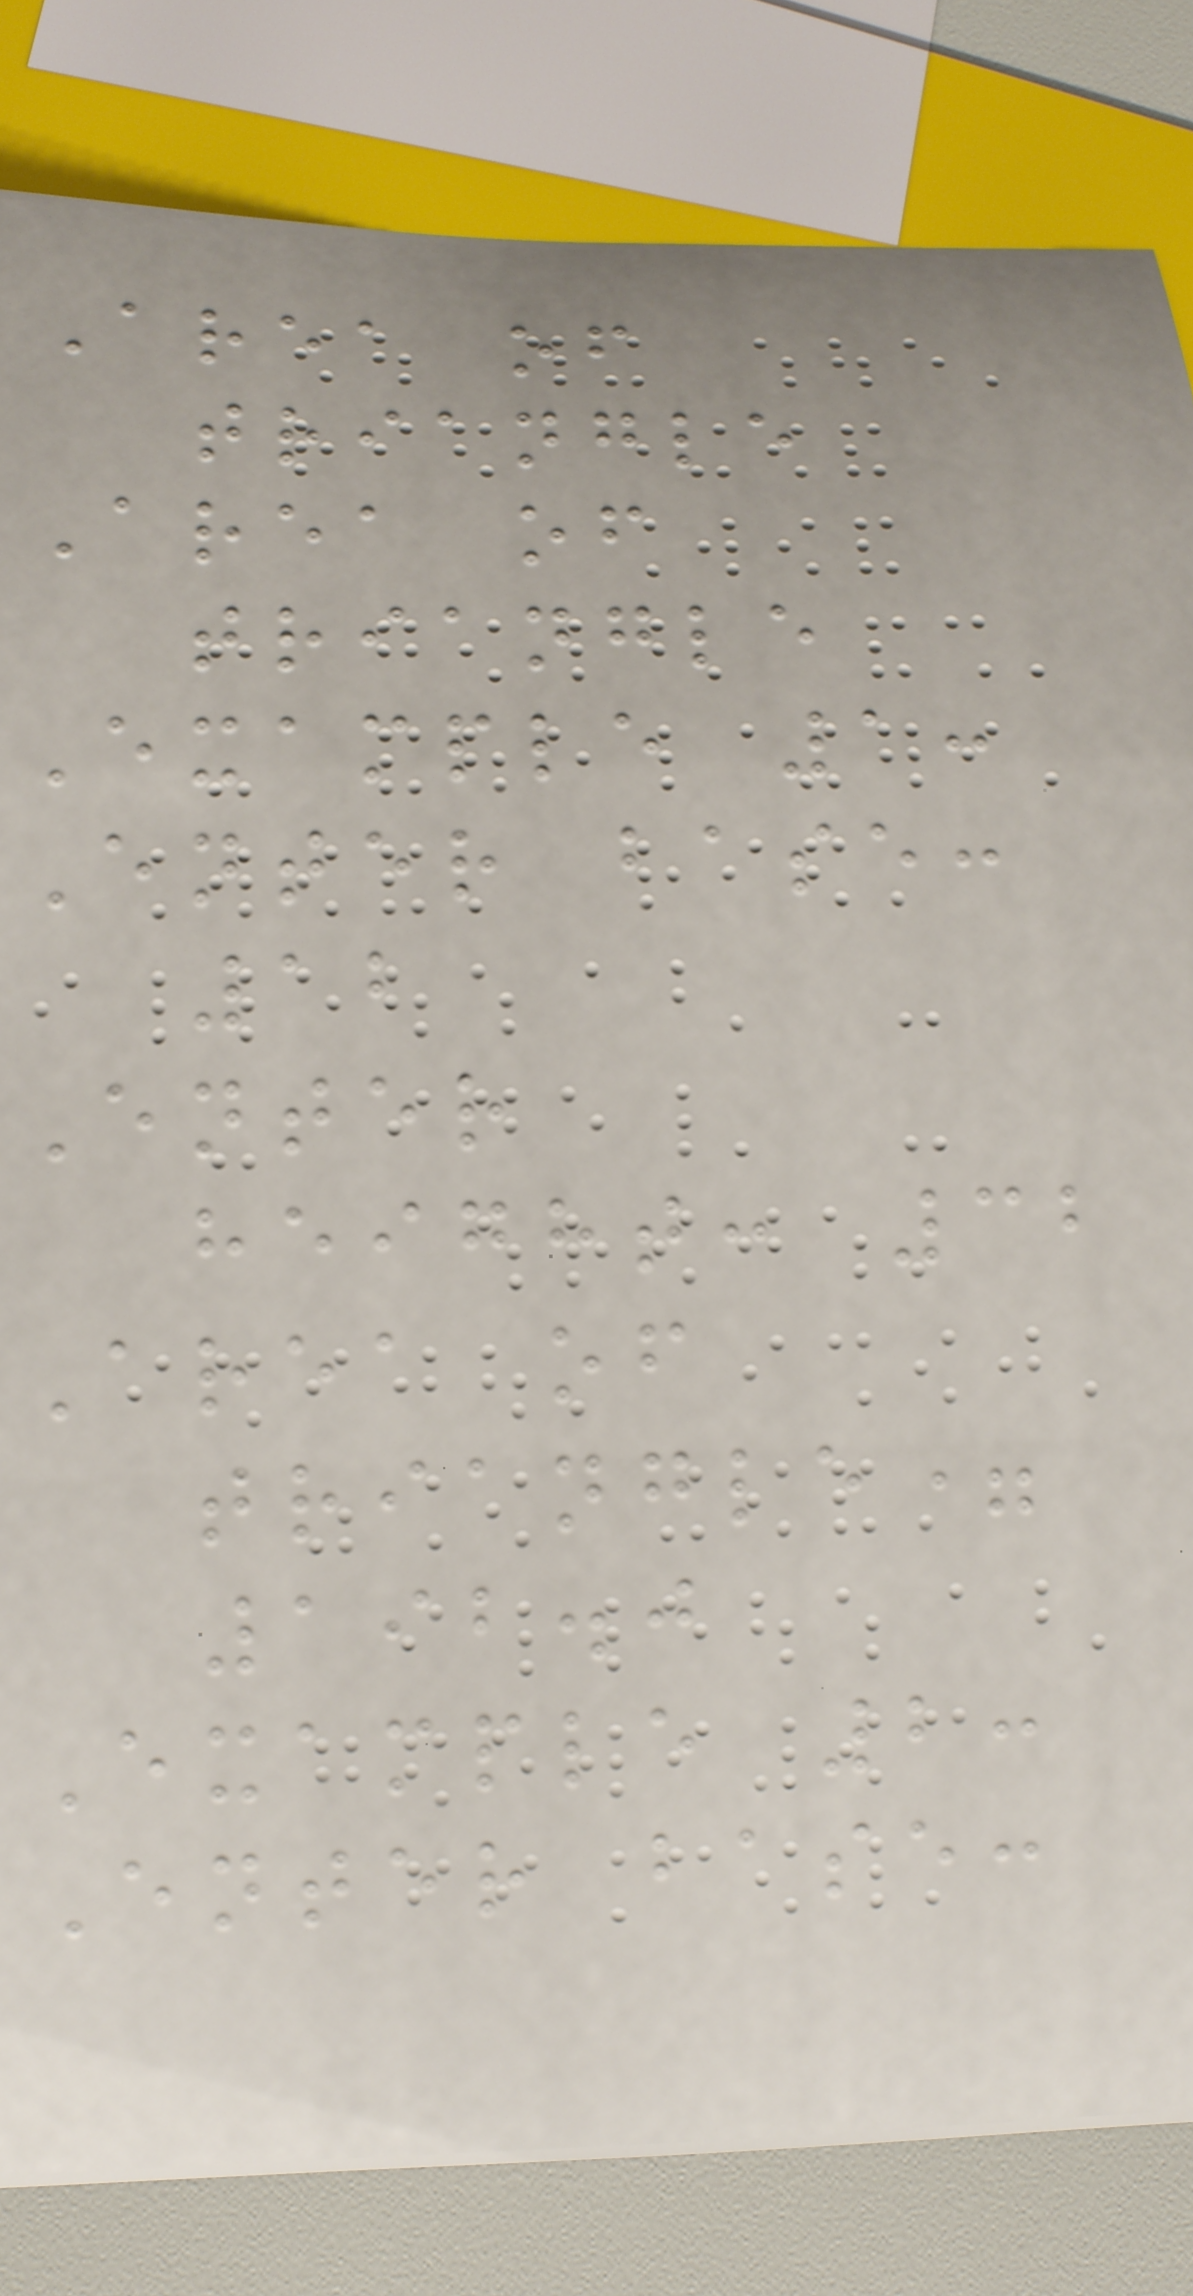Area of
triangle
Area of
triangle
Example 1:
Enter base:
12
Enter
height: 32
Area of
triangle=
192.0
Example 2:
Enter base:
